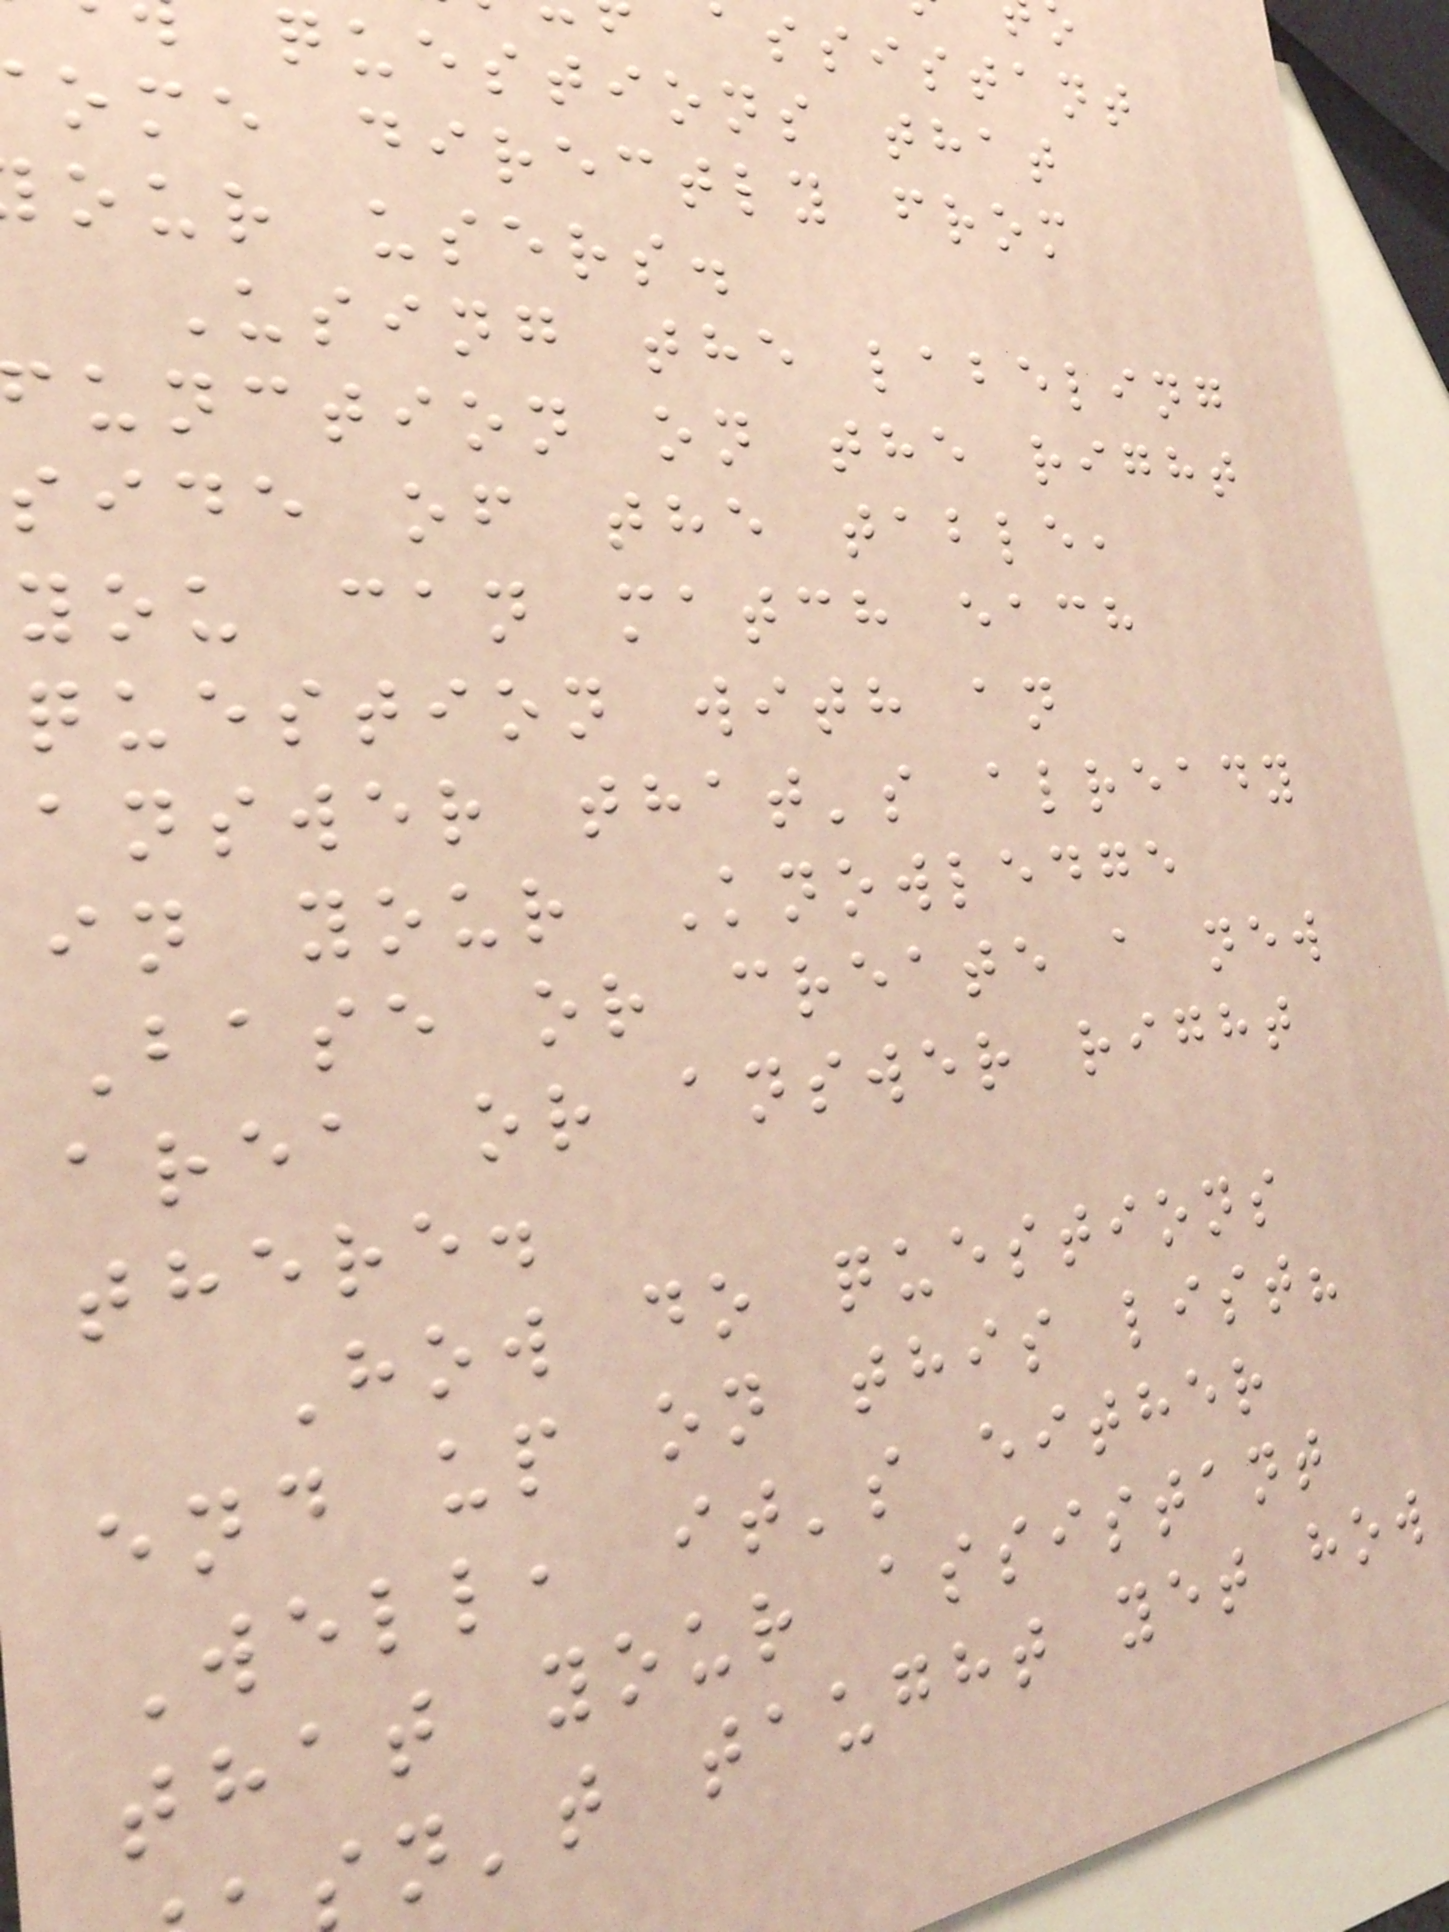assistant
questions that
ome directly from
our users.
Using the labeling
unction on the right
side of the table,
you can match each
question with an
answer that's already
in your Knowledge
Base or create a new
area or answer right
there.
How do questions
end up on this list?
Well, it's either
that your assistant
n't taught yet how
